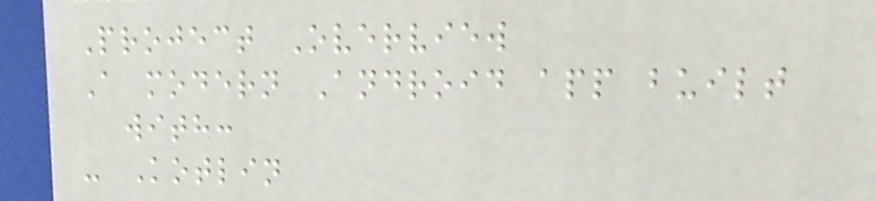Project Overview
A modern Android app built
with:
- Kotlin
